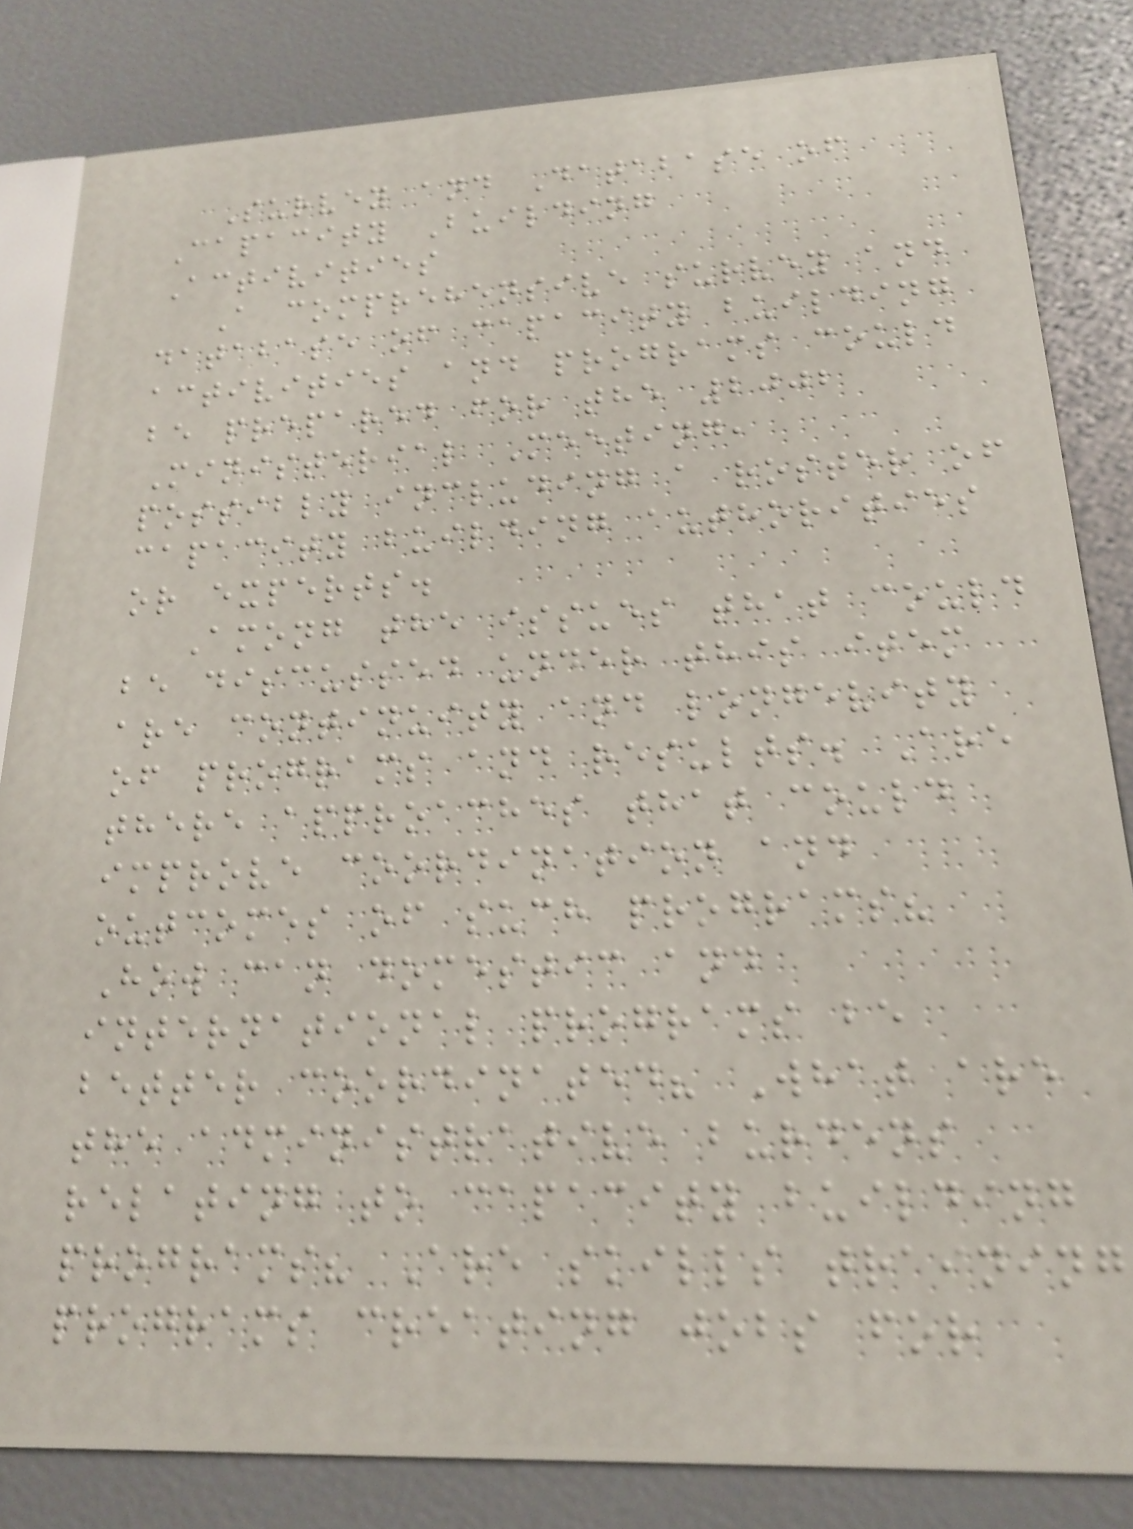Survey and Database of
Capacity Building
Activities
A comprehensive survey and
database of capacity building
activities and programs could
be prepared for the 2002
Ministerial Meeting,
possibly including a roster of
capacity building authorities
or experts.
Among the issues that could
be discussed under this item
are continuity and longevity
of programs and results. Are
there approaches that could
improve coordination and
outcomes of such programs?
How can domestic and
international programs be
better coordinated? What are
the administrative burdens
relating to capacity building
programs? Are skills training
programs creating jobs for
